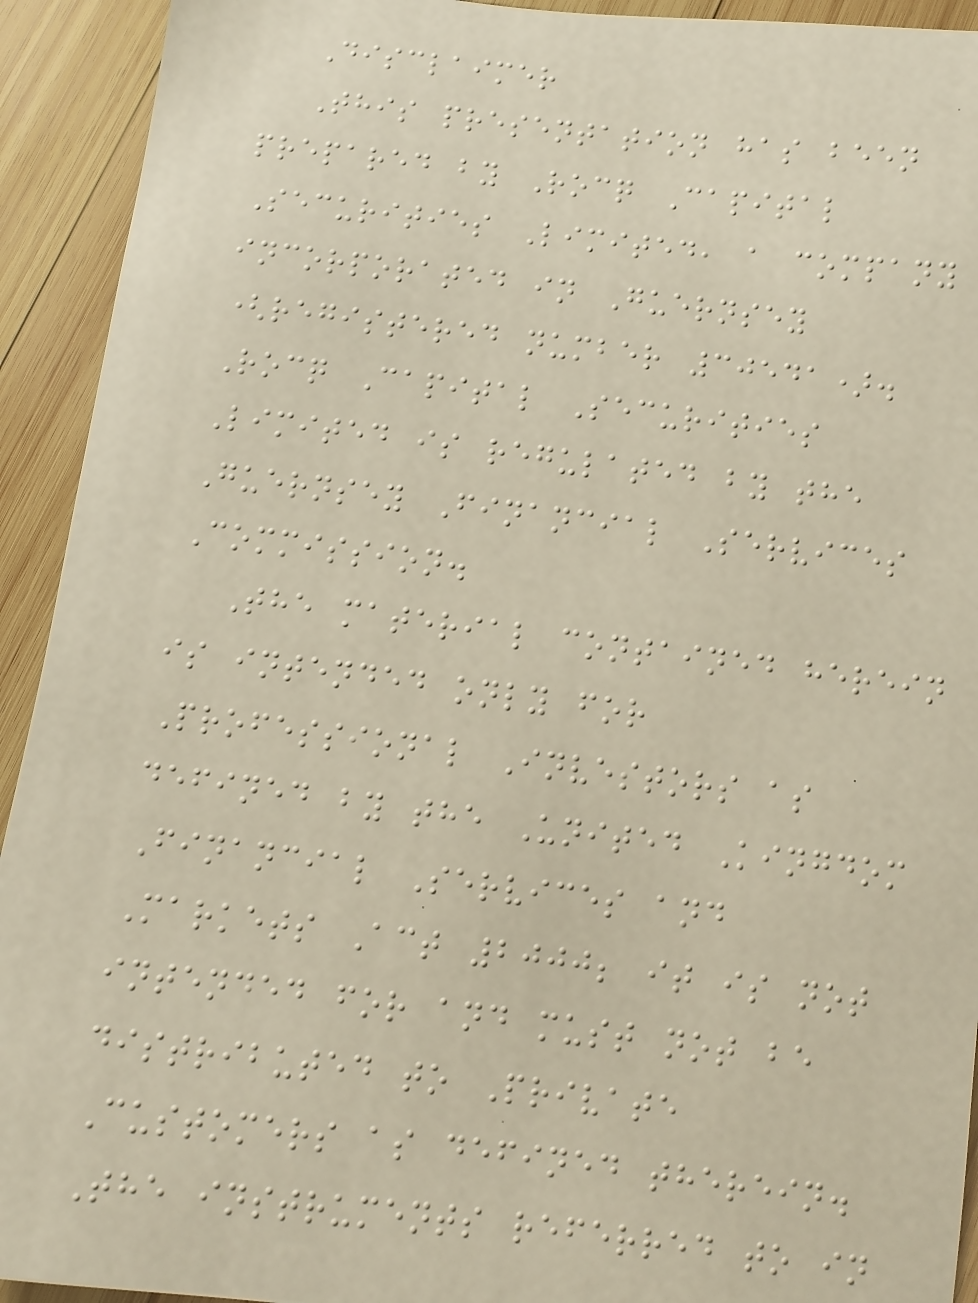Disclaimer
This presentation has been
prepared by Rocq Capital
Securities Limited, a company
incorporated in Guernsey
(registered number 30541).
Rocq Capital Securities
Limited is regulated by the
Guernsey Financial Services
Commission.
The material contained herein
is intended only for
Professional Investors as
defined by the United Kingdom
Financial Services and
Markets Act 2000; it is not
intended for and must not be
distributed to Private
Customers as defined therein.
The instruments referred to in
